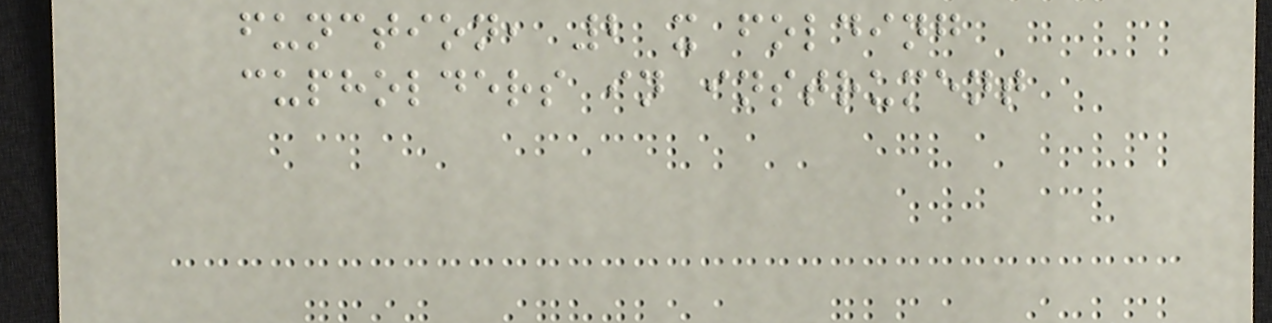function, 2 x folding
cupholders in instrument
